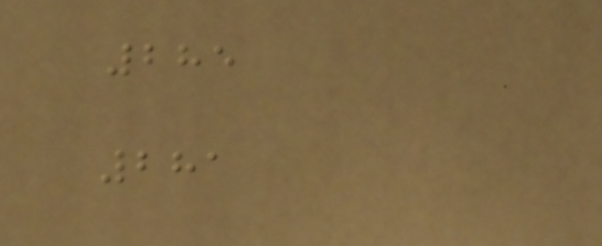285
281
